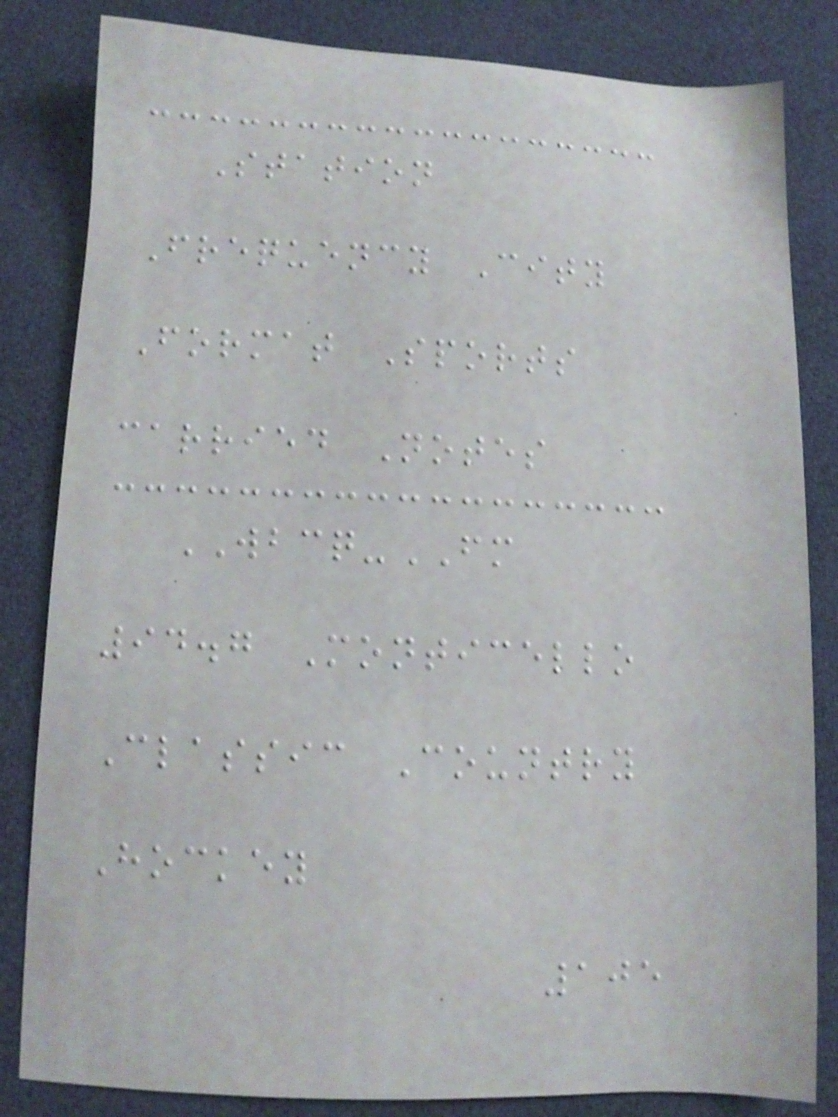Station
Frequency City
Format Sports
carried Notes
WBCQ-FM
94.7 Monticello
Classic Country
Hockey
105
